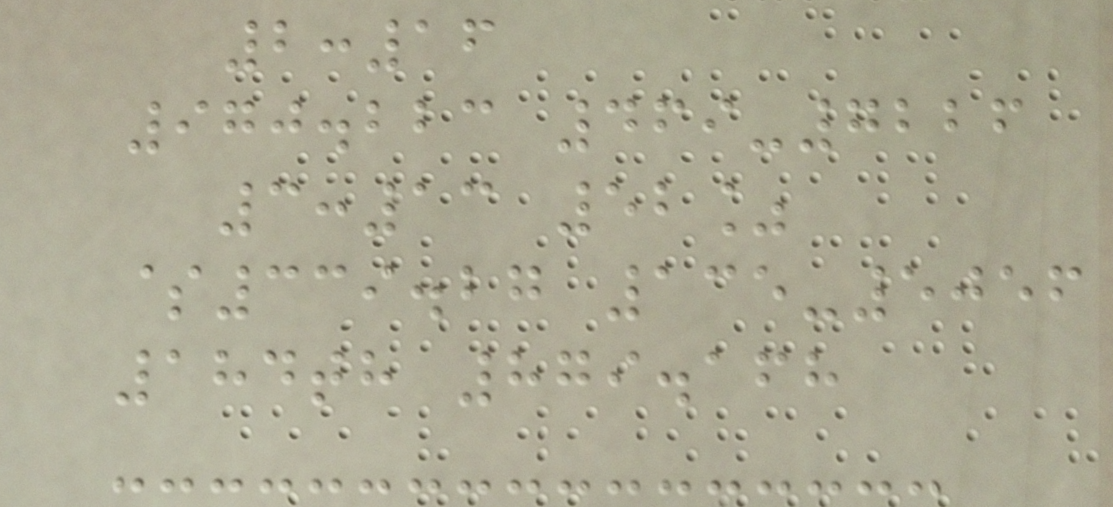2:16
970.223 469-7226
3:13 52%
$339.27 135-5056
184th 879.168
